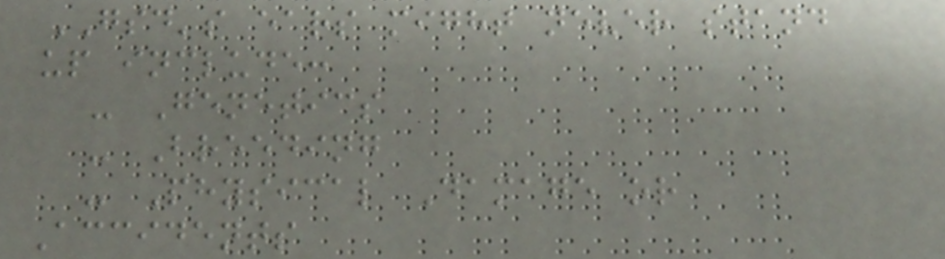GSD's ears might never stand
up include:
- Genetics
- Breeding
- Physical Damage or
Accidents
